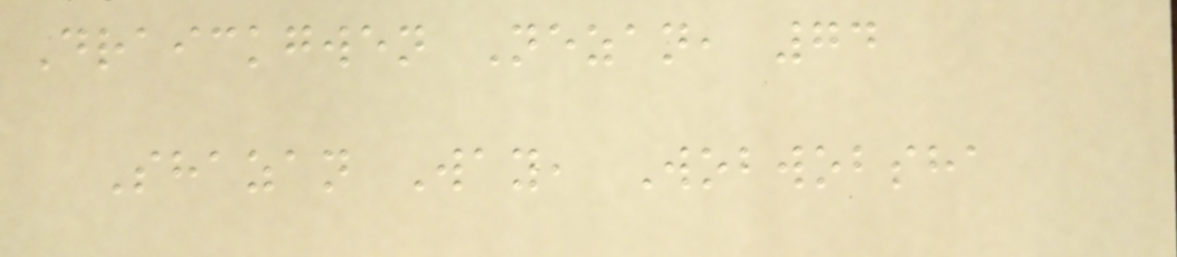Draickgwen Nezan, 74
Shazan Way, Wobwobsha
